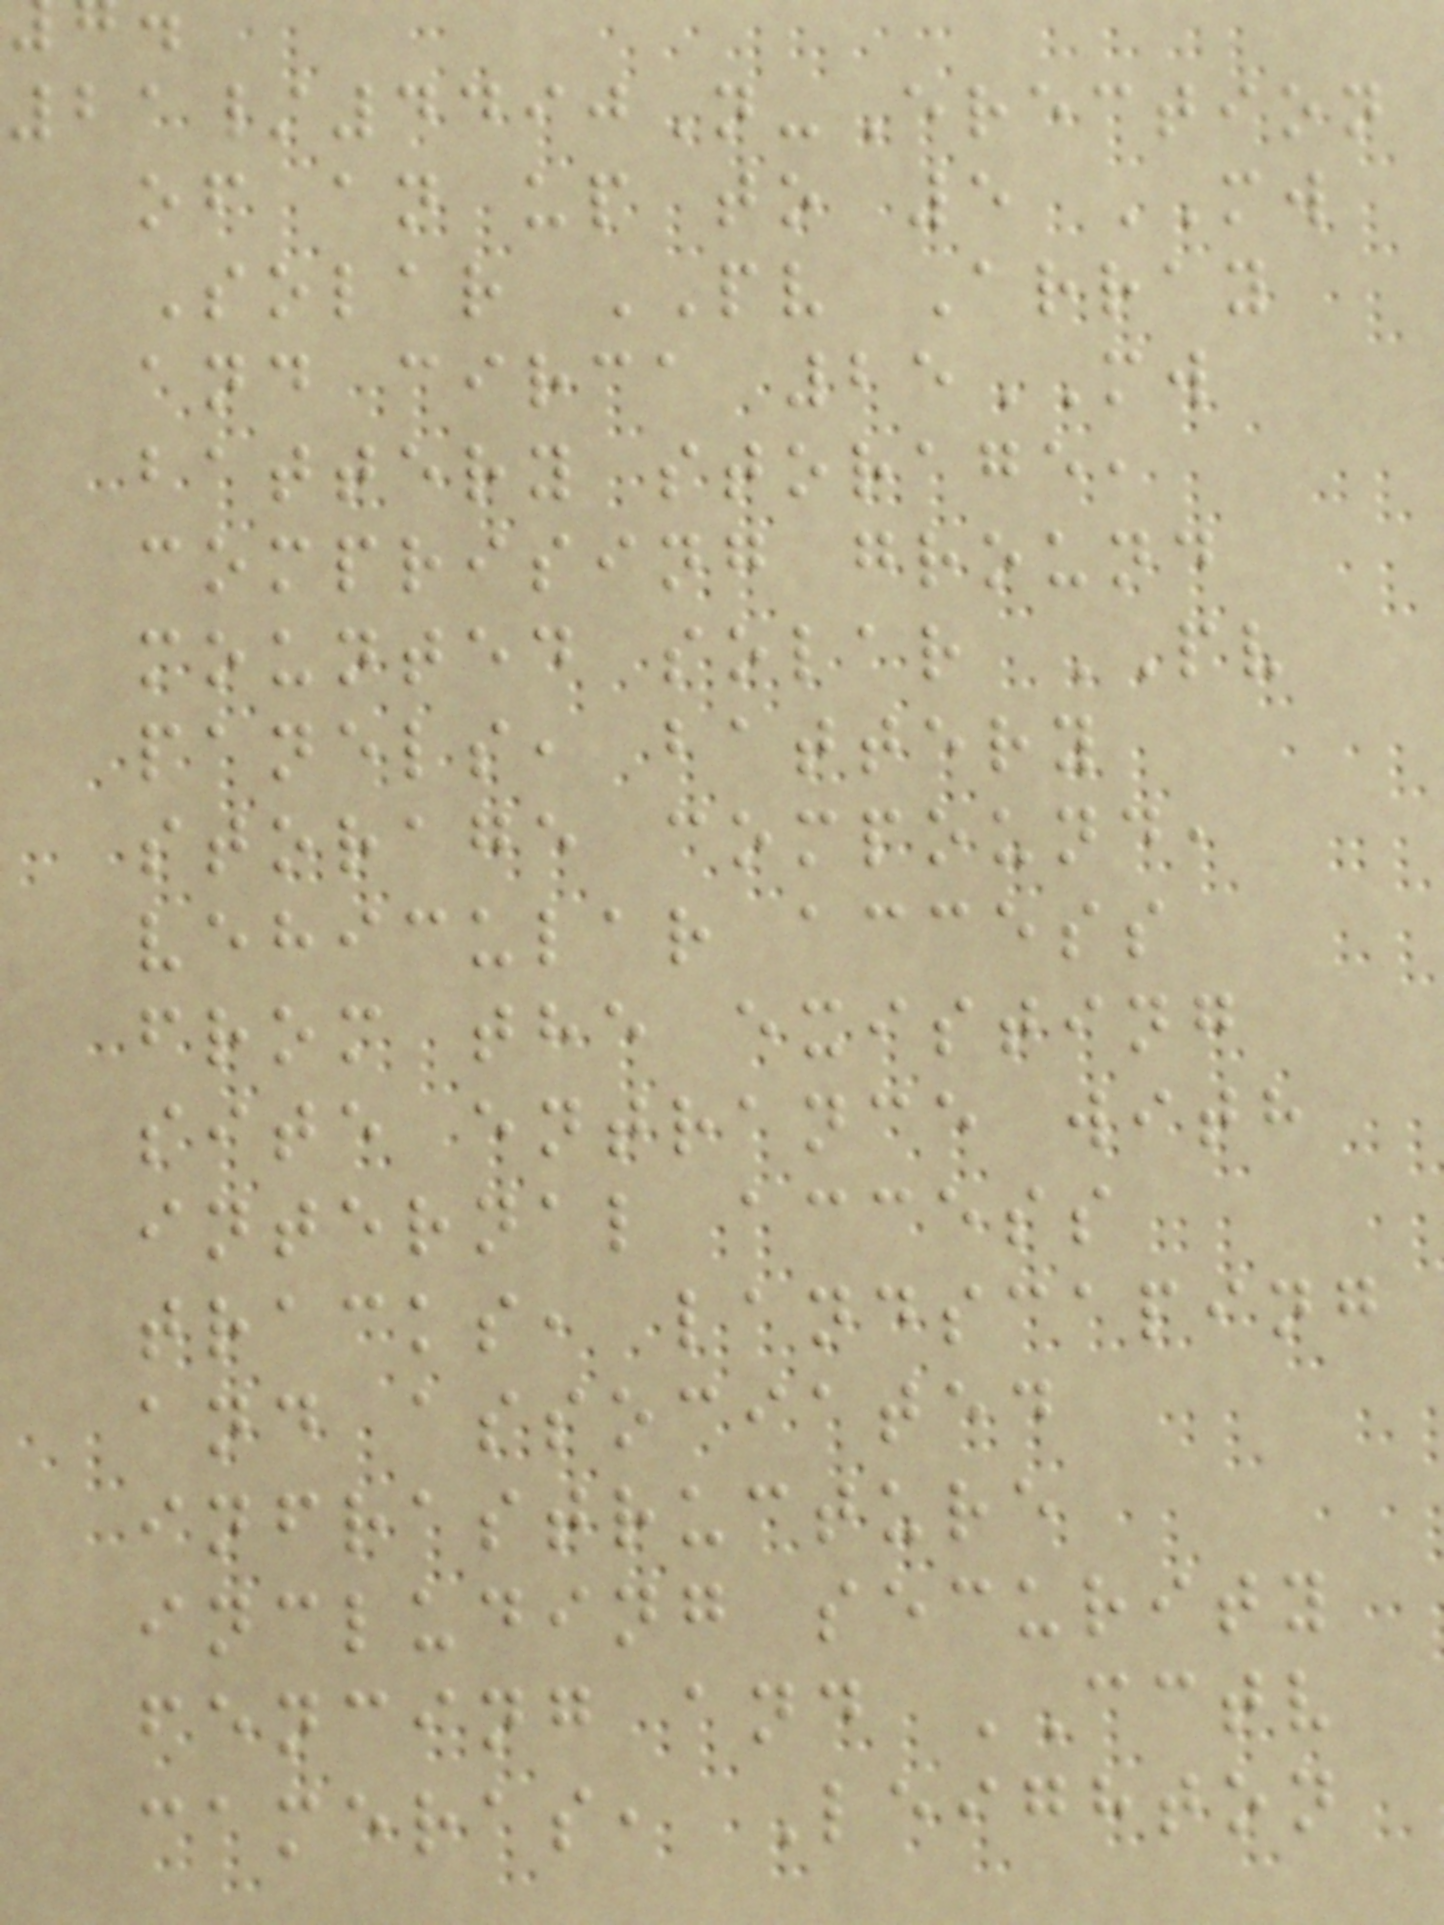21/4490N-Erection
of an up to 5 MW
Solar PV Array
and circa 25MW
battery storage,
comprising ground
mounted solar PV
panels, battery
storage compound,
vehicular access
from the existing
site entrance with
internal access
tracks, landscaping
and associated
infrastructure
including security
fencing and CCTV
cameras, Leighton
